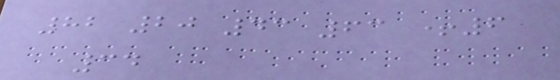82 20 43 63 +6
34
